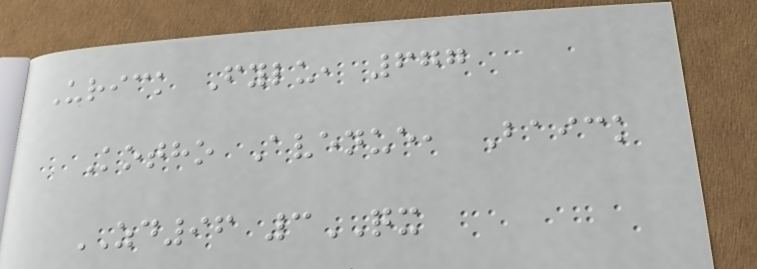Urick Fylu, 677
Kotho Avenue, Baick
ZD96 3QX
